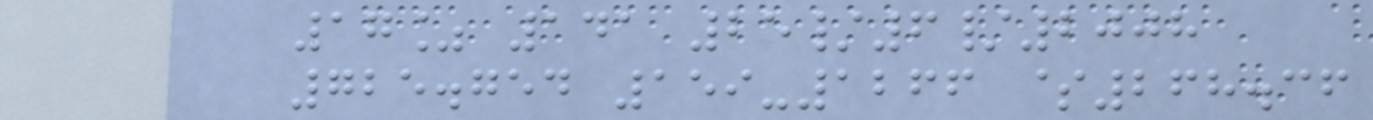17% 141 25/6/2008
725.754 159-1266 $268.36
